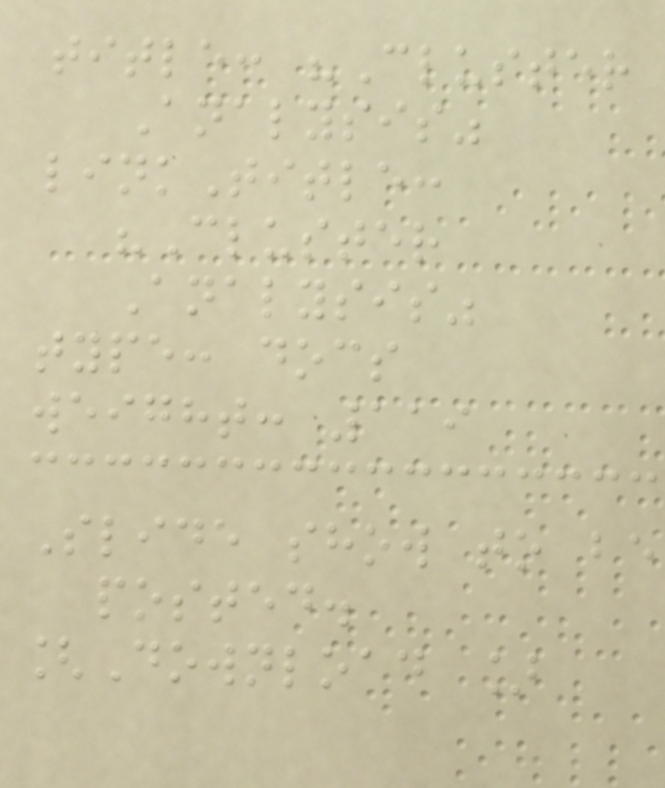title: "Cluster
Analysis"
linkTitle:
"Cluster
Analysis"
type: docs
weight: 119
Slide show to be
posted.
[Download ]
